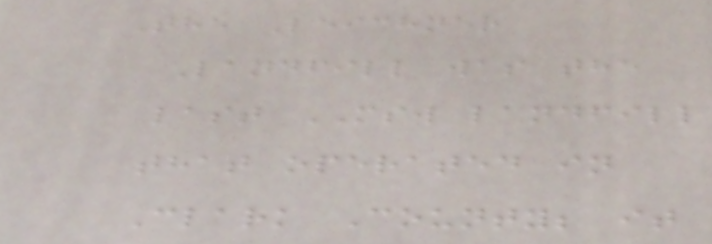The Leichner
Landfill was the
last MSW landfill
that operated in
Clark County; it
